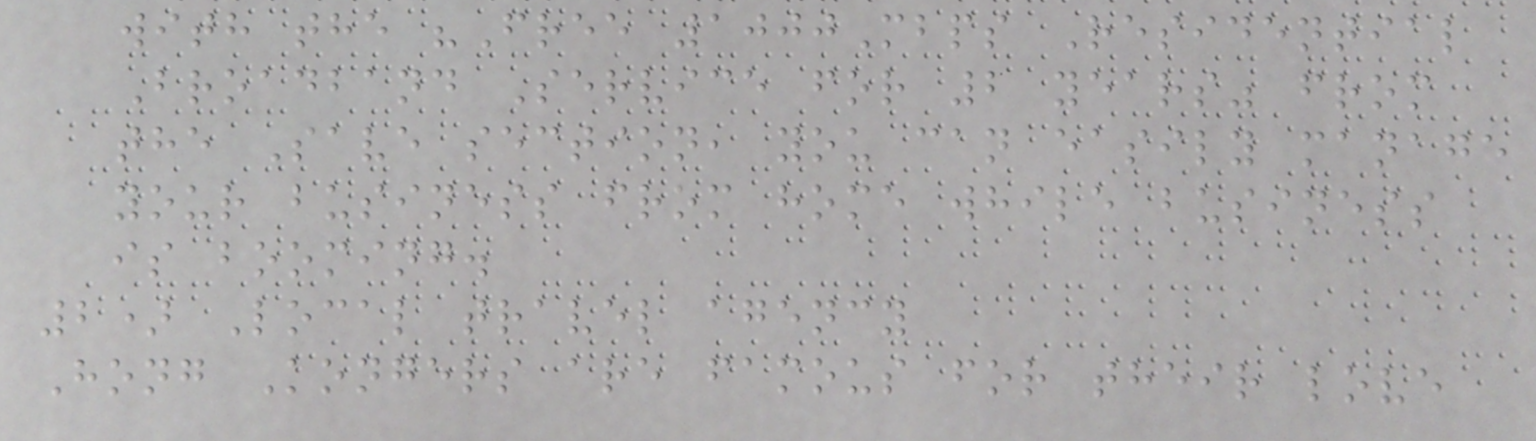with the "Free 1000Mbps Residential
Broadband Service for 2 years" from
the Save section, you can easily manage
your business from home while business
is booming.
2) Local travel agency
Hong Kongers are famous for their love
